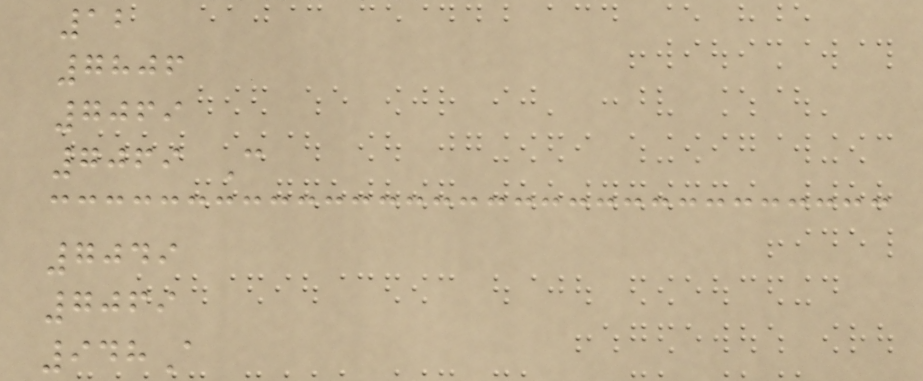12
7806
7069
7069 C
7049
7069
948A
